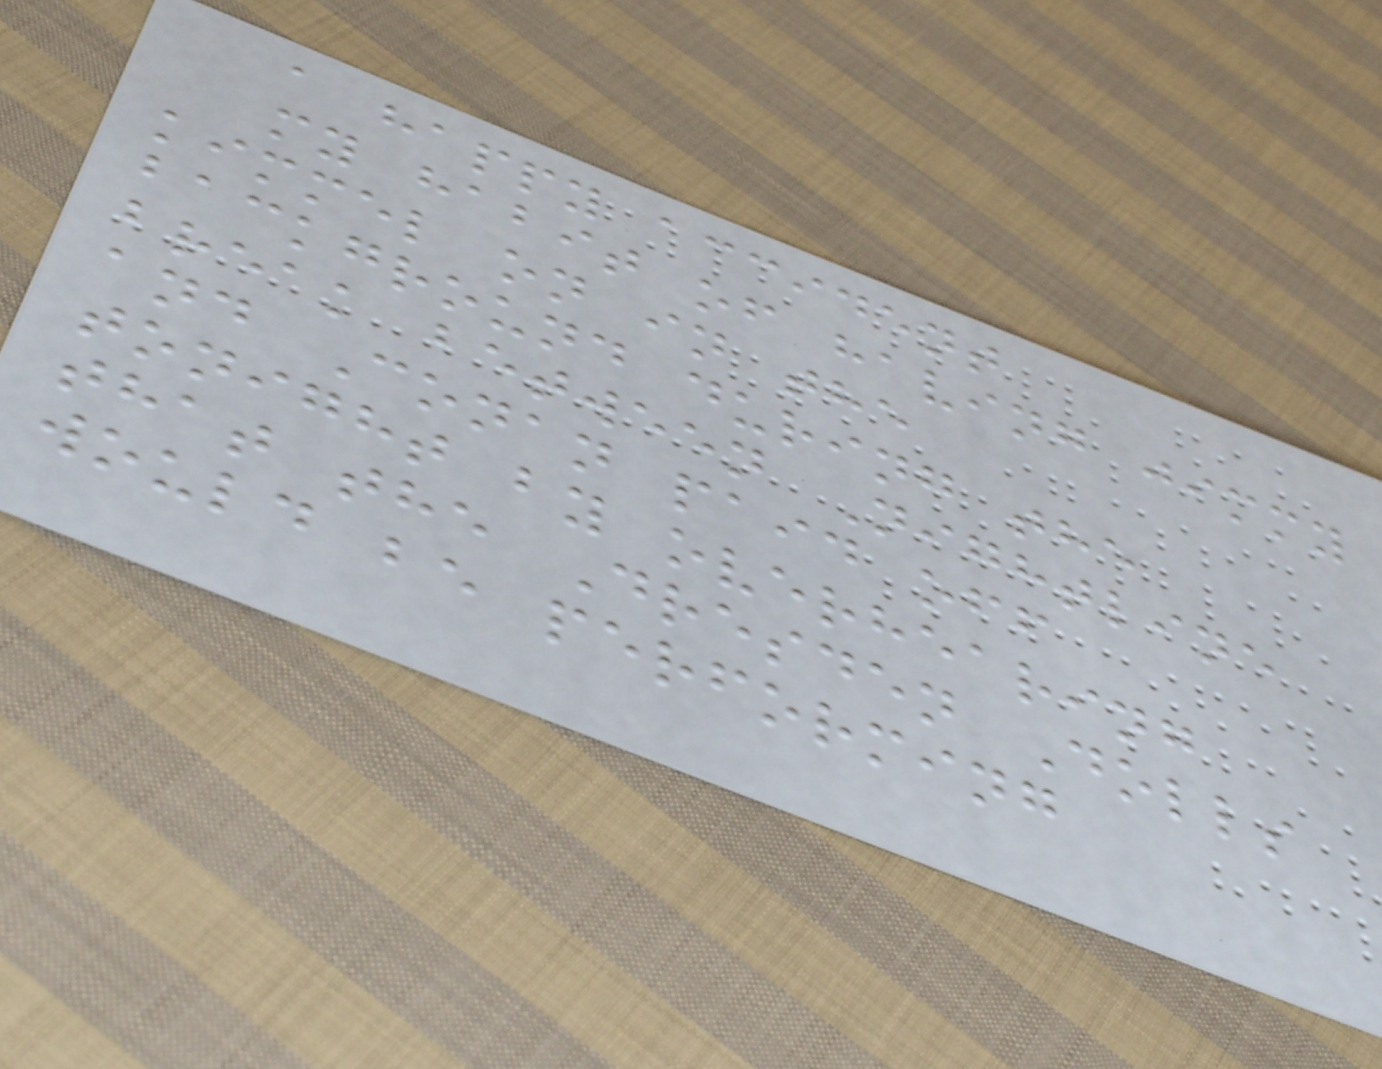a happy accident
my habit of having jimmy
kimmel on in the
background during the
break between Nightline
and Conan paid off
tonight by overhearing
that the Dresden Dolls
would be performing
